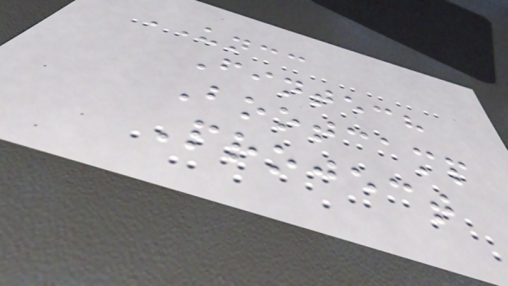UNCC
Fintech
Bootcamp
Project
